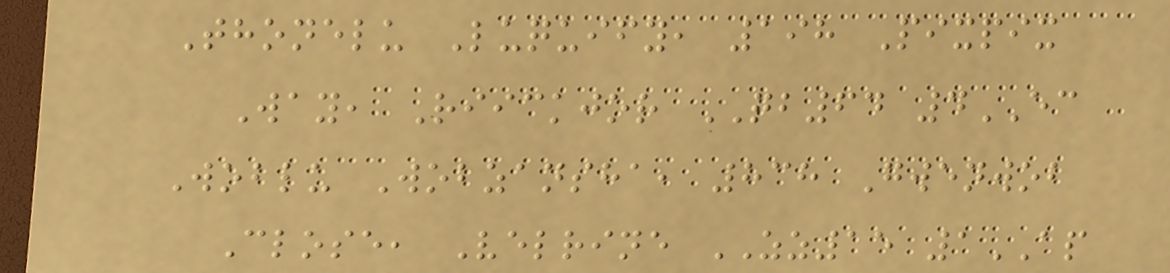Thonelu Luquify, 198 Pixpix
Way, Riickjor QB64 4EC
Woblu Wobzansha, 838 Gwenwob
Close, Velrine ZZ15 1AP
